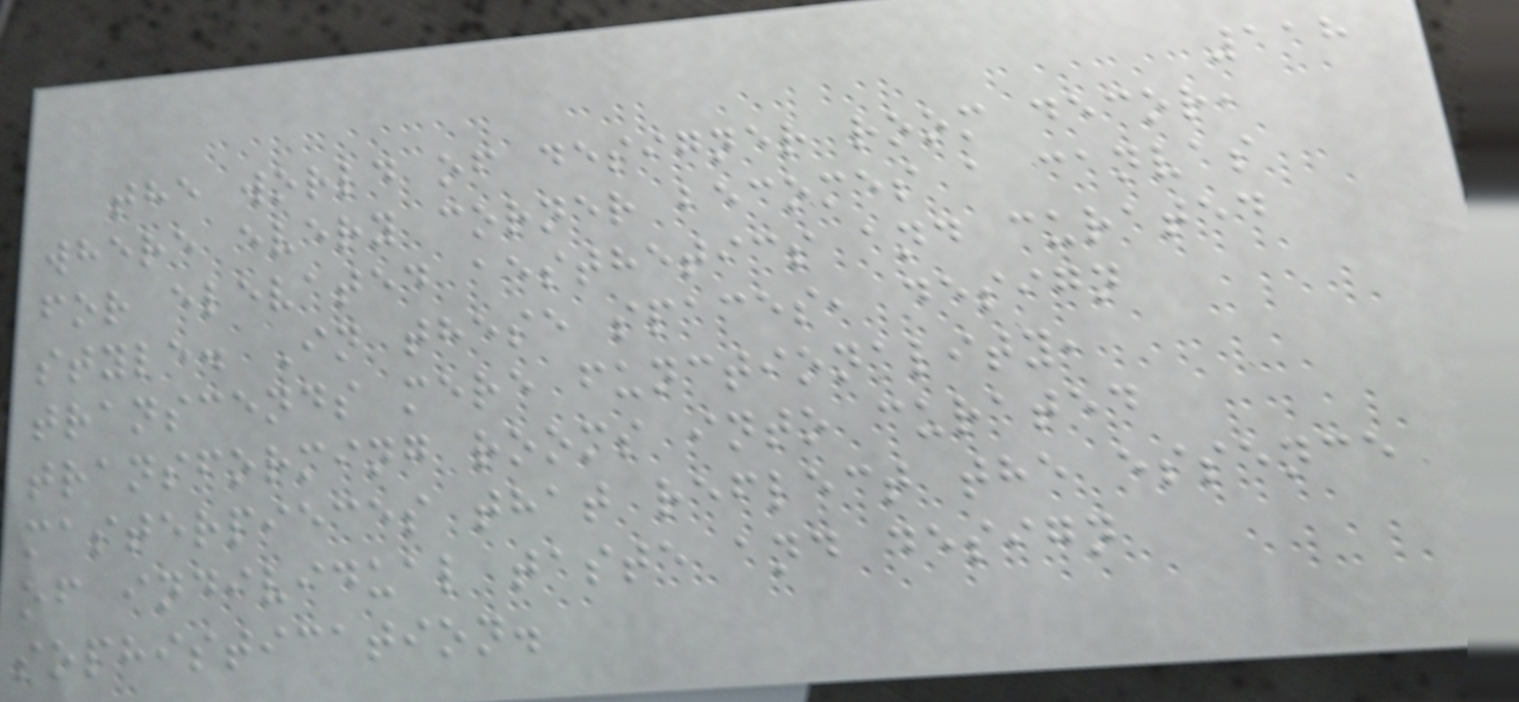118
the world of designer room decor,
where every corner becomes a canvas
for elevated aesthetics and curated
style. In these spaces, design
transcends mere functionality,
transforming rooms into curated
masterpieces that reflect the essence
of individual taste and design
sophistication.
